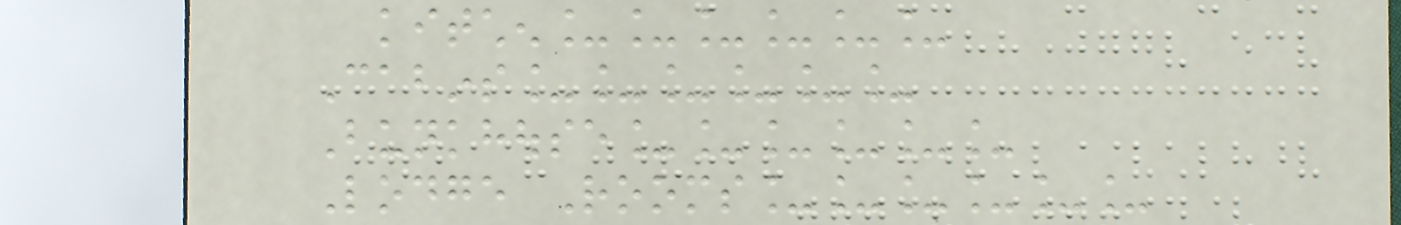kitchen______
Cabins______
Bunkhouse______
Lodge Rooms______
